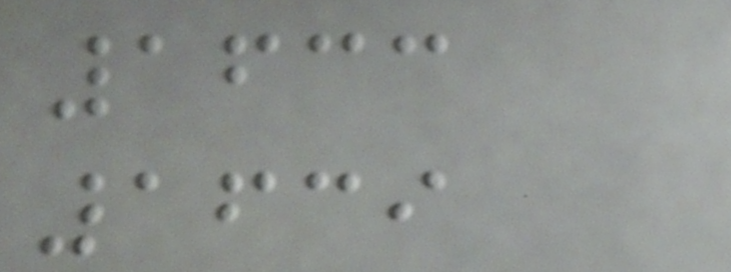1633
1639
